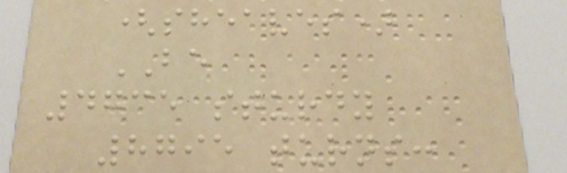(sheaves)
BE
4735 sturdy
8795 turns:
